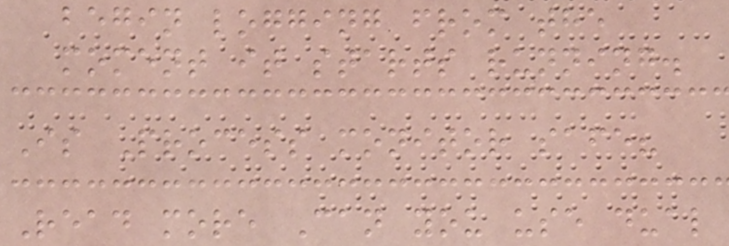begin logging from the
moment it starts running.
Is Process monitor safe?
Read more Can you use dual
